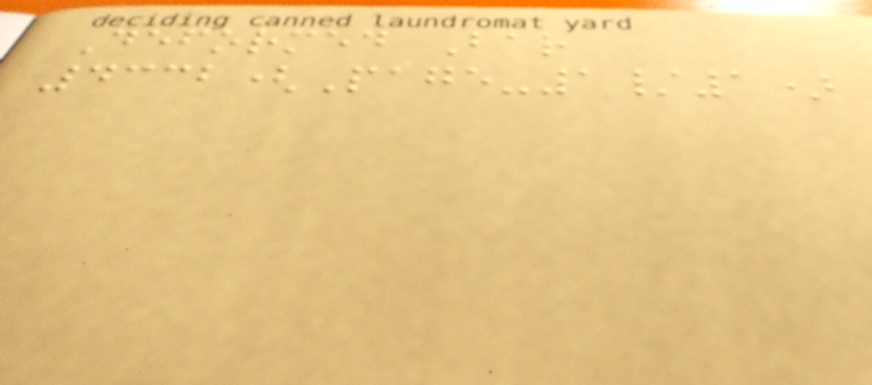Deformed Bar
4332(Page-1/1)
